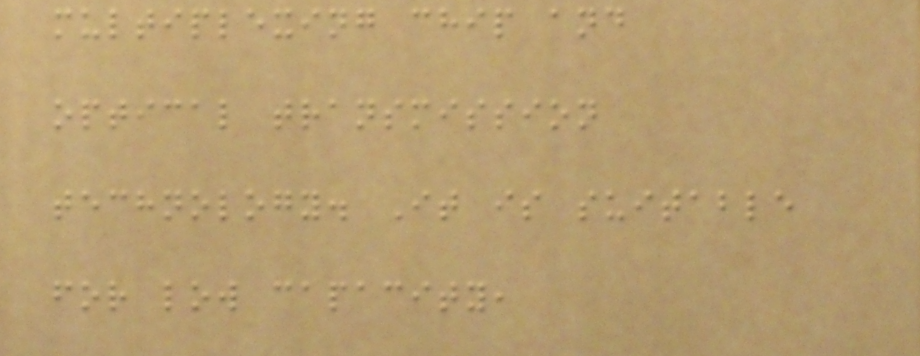multiplexing chip and
optical transmission
technology. It is suitable
for low capacity,
